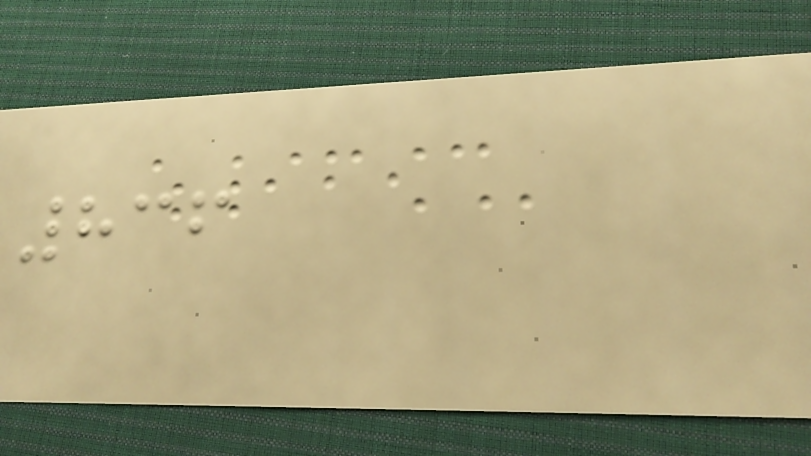836
